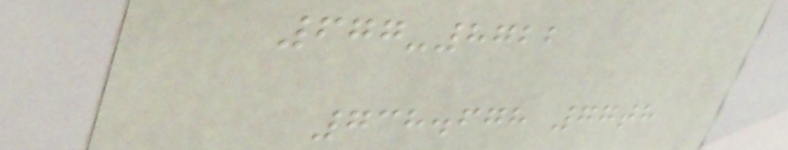677-8722
738.678 77th
